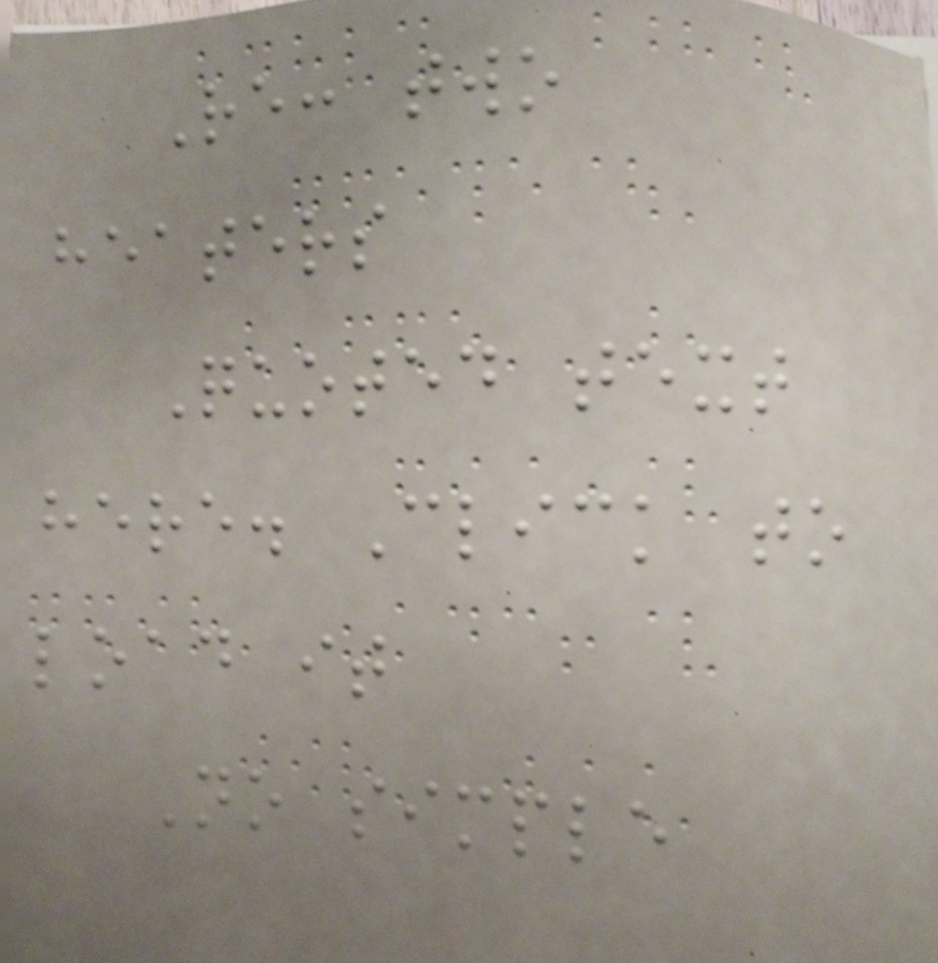Re: two
heaters
Quoted text
here. Click to
load it
No simple
